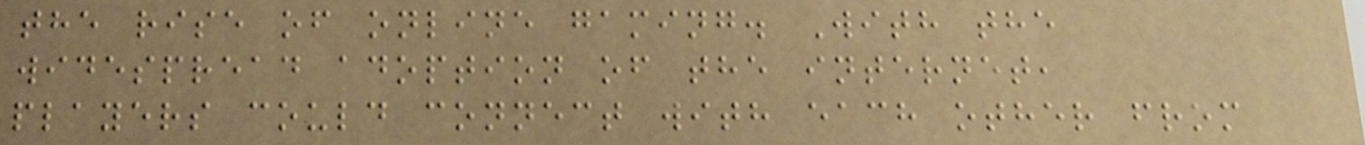the rise of online gaming. With the
widespread adoption of the internet,
players could connect with each other from
